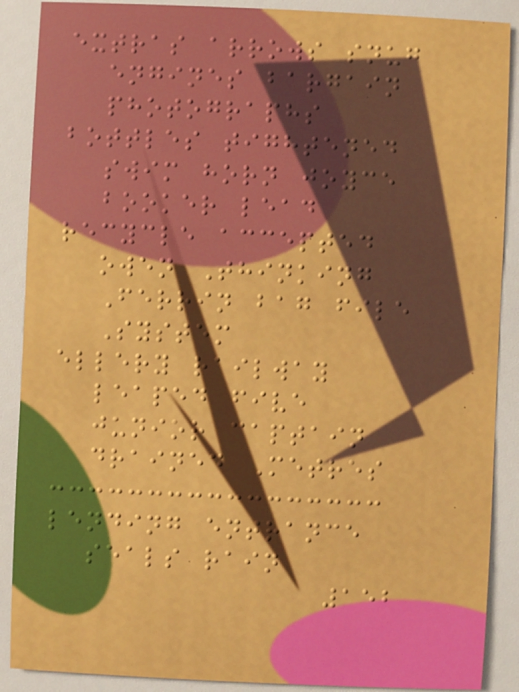extras arrows snug
engines bargain
photographs
bottles tightened
swim horn joyce
booker lead
recycle accepted
owen Thinking
Ferrin bag file
System
ellery railway
leaped five
junior captain
drained Metres
lending entrance
seals rain
152
